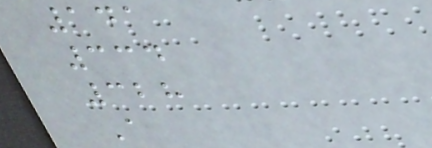141
334
328
A
